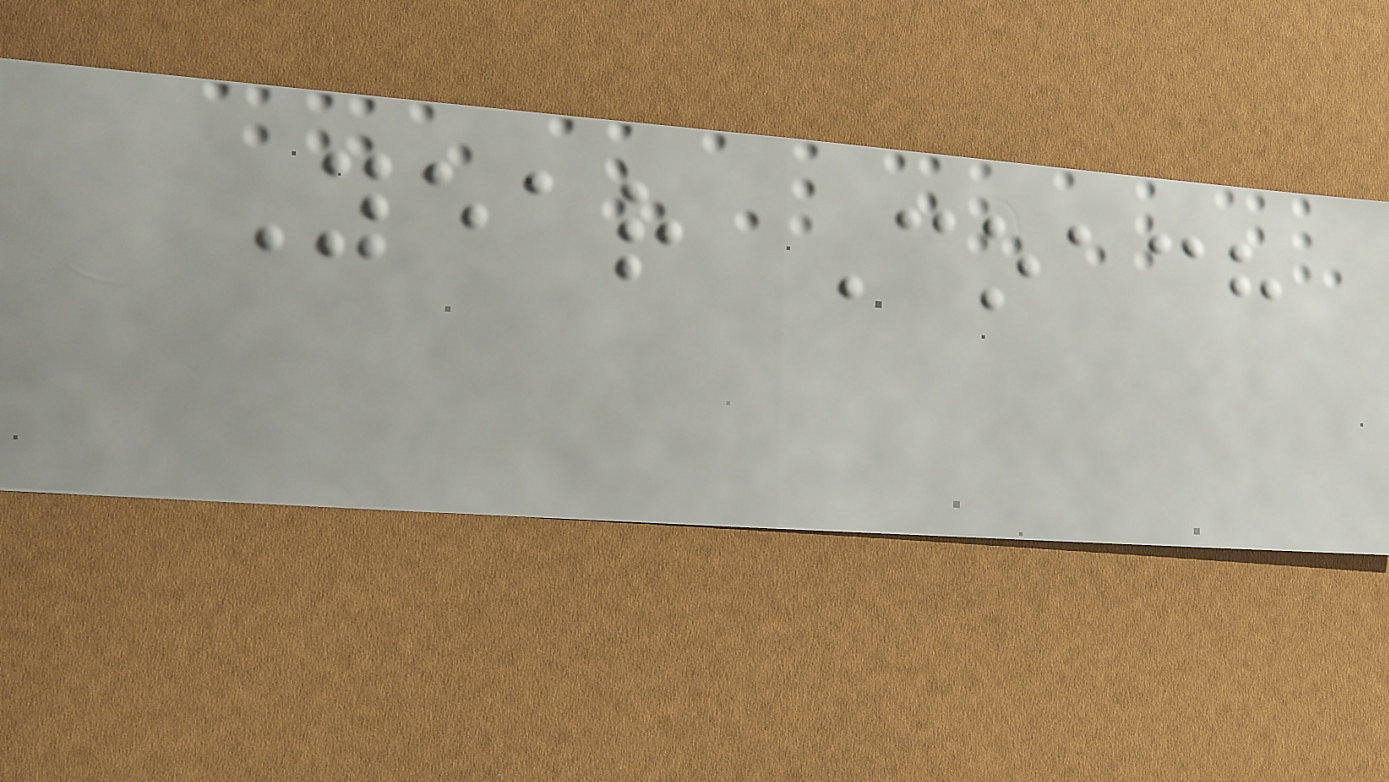Year Coach
